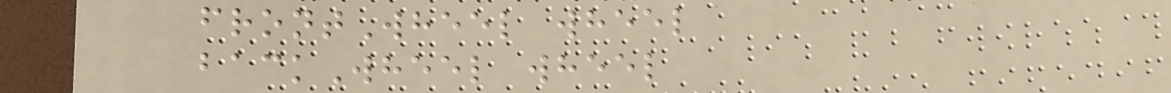frontWheel wheel
backWheel wheel
